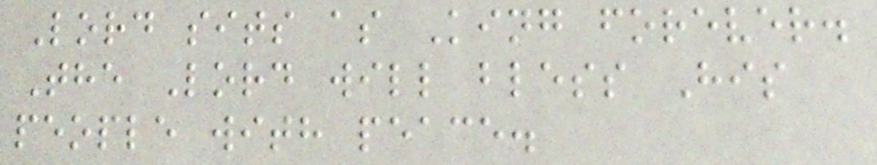Lord sits as King forever.
The Lord will bless His
people with peace.
